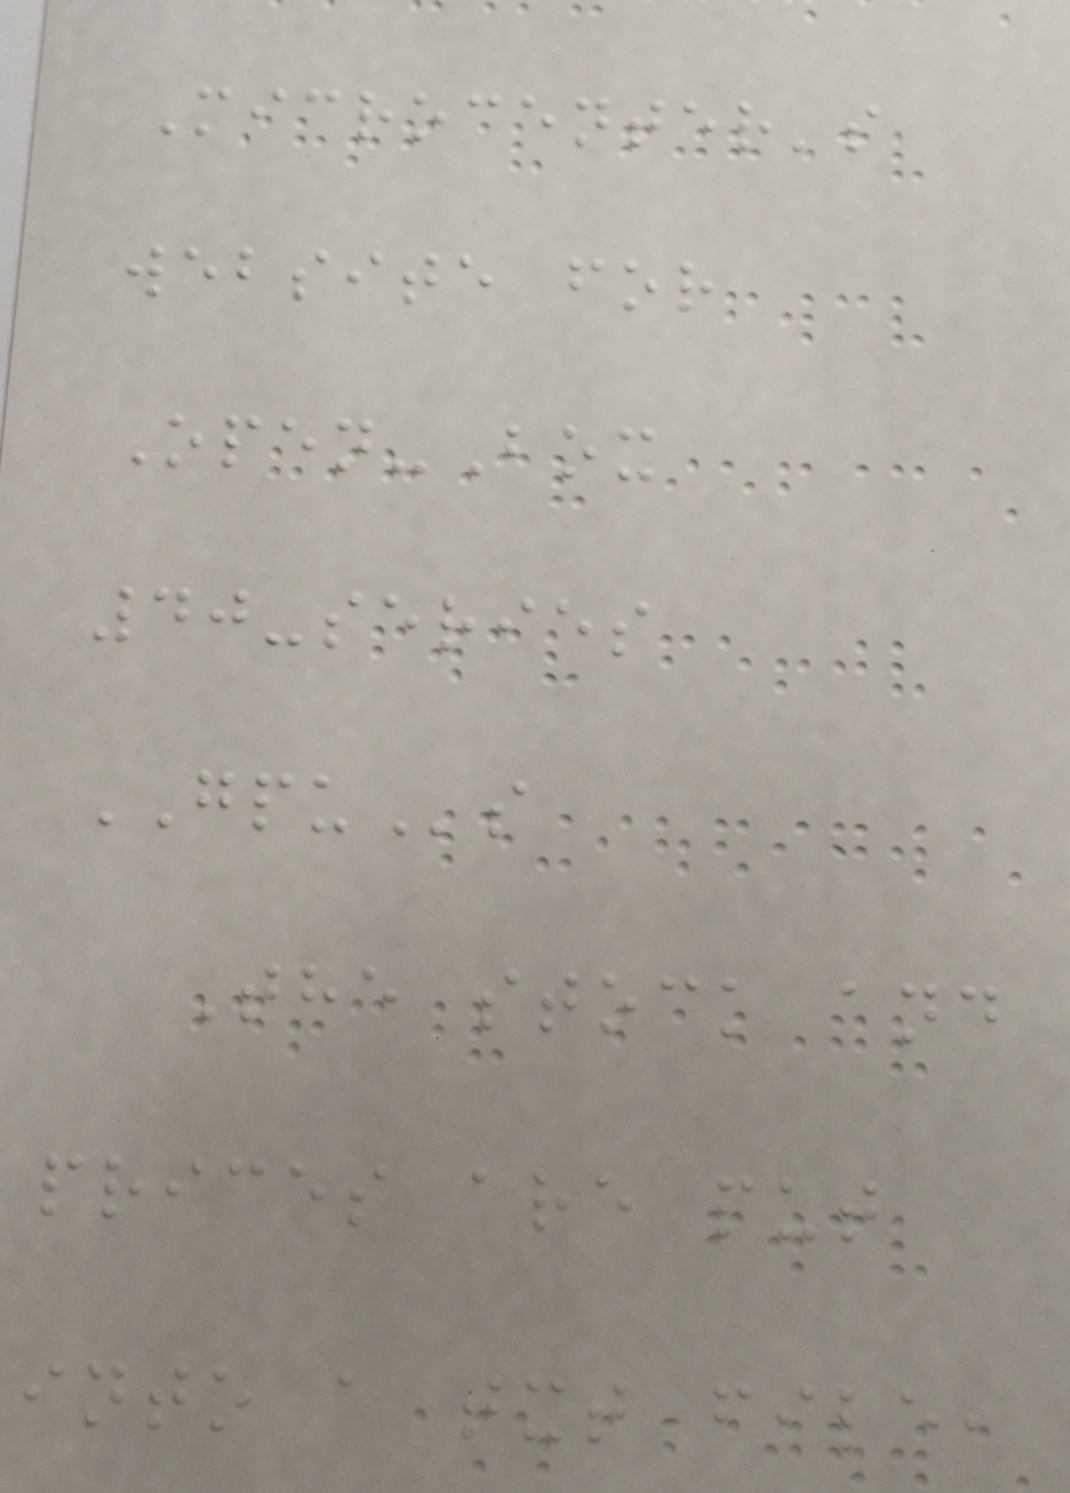Microcenter's
website for
Open-Box
40-series
GPUs
The stock and
prices are put
into a txt file,
